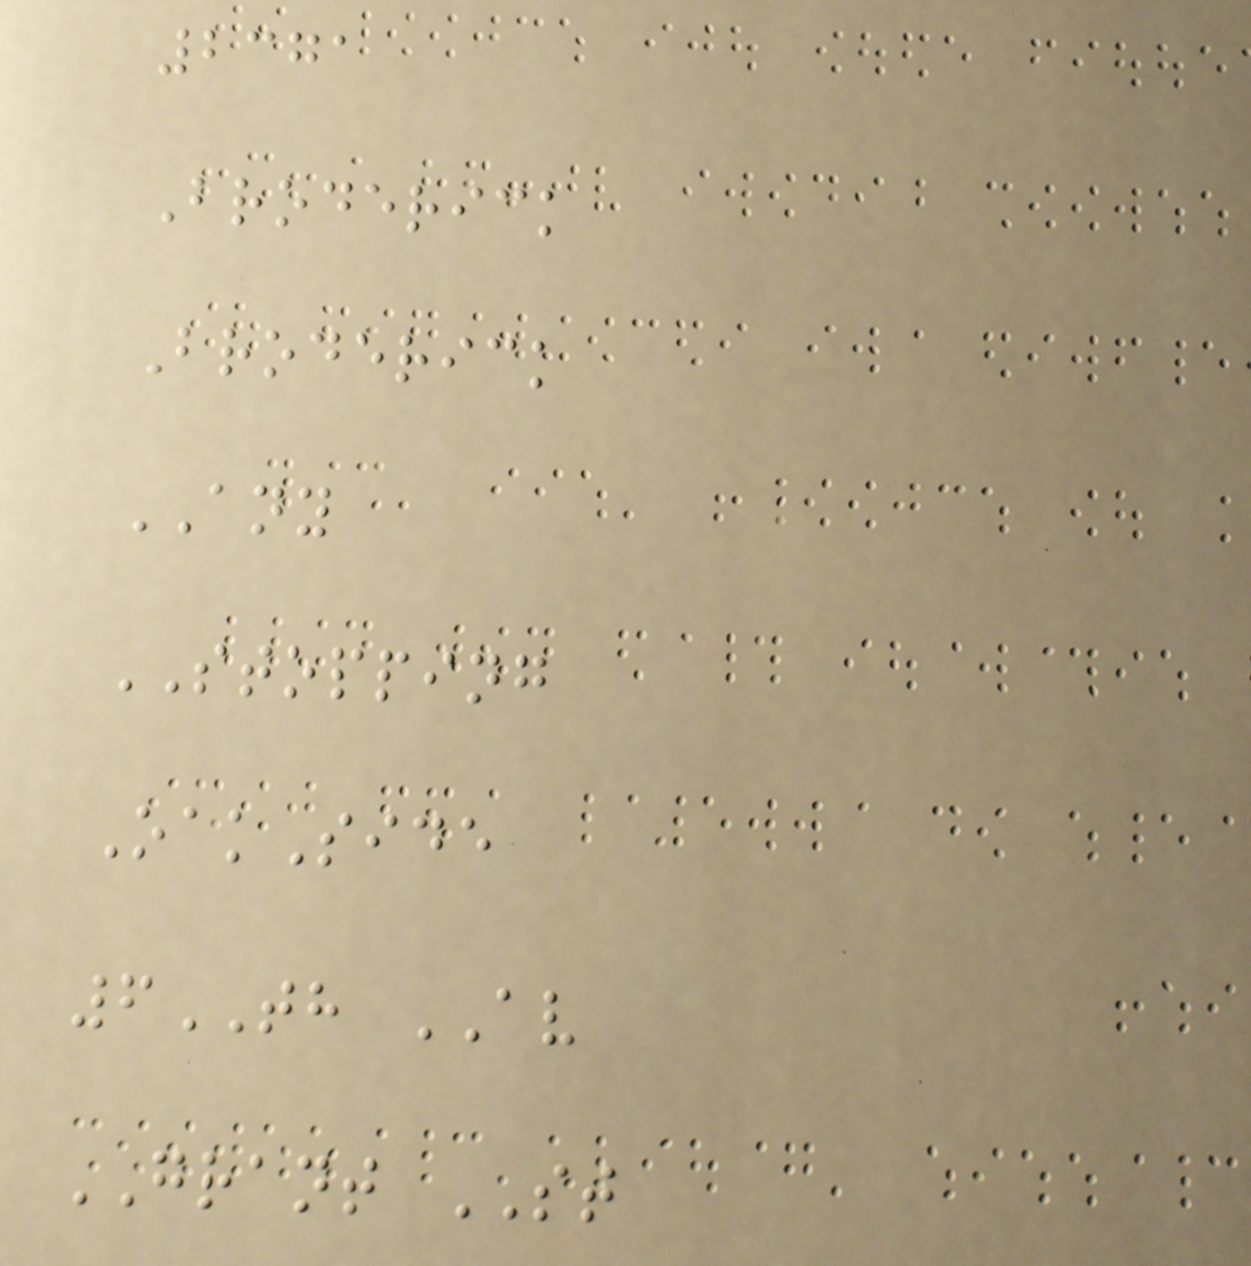2371
Broderick
Broderick
ANY
STOPPING
OakSide
6TH AV
GRANT ST
